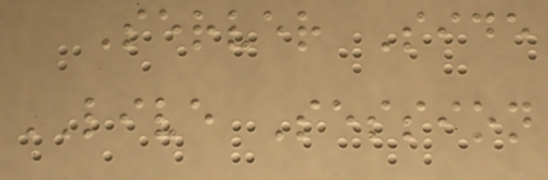Server Side
LIVE Session
